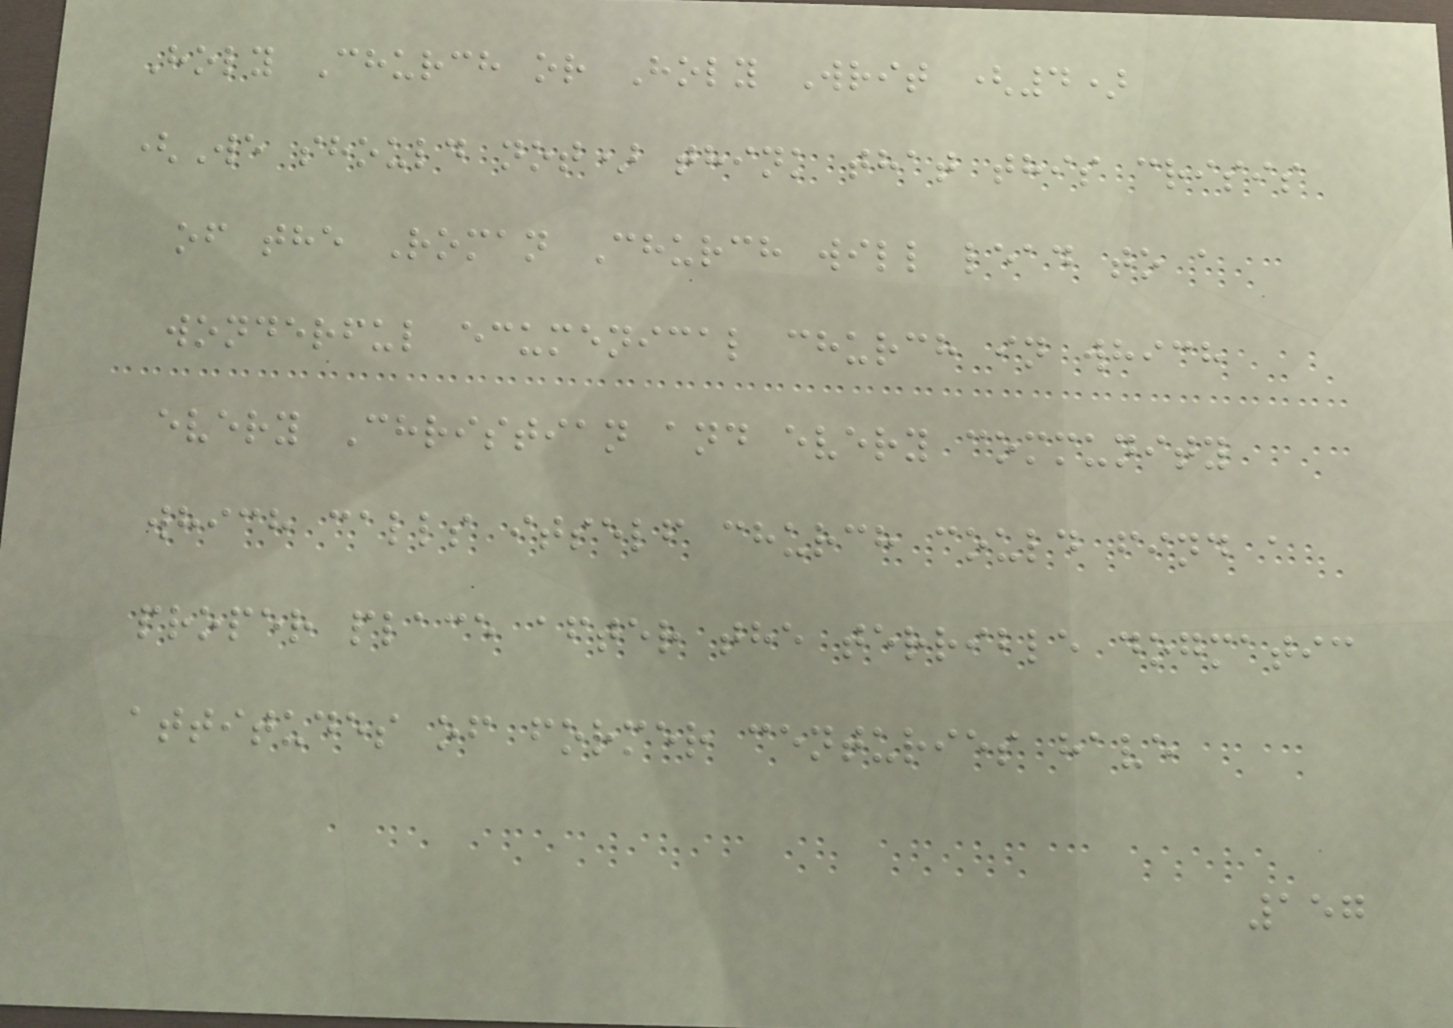Holy Church or Holy Writ (4)
(We should not) think that this crisis
of the Roman Church will lead to a
wonderful ecumenical church in which
every Christian and every community
which calls itself church could find a
proper place after the terrible dogmatic
attitudes of former centuries have
157
